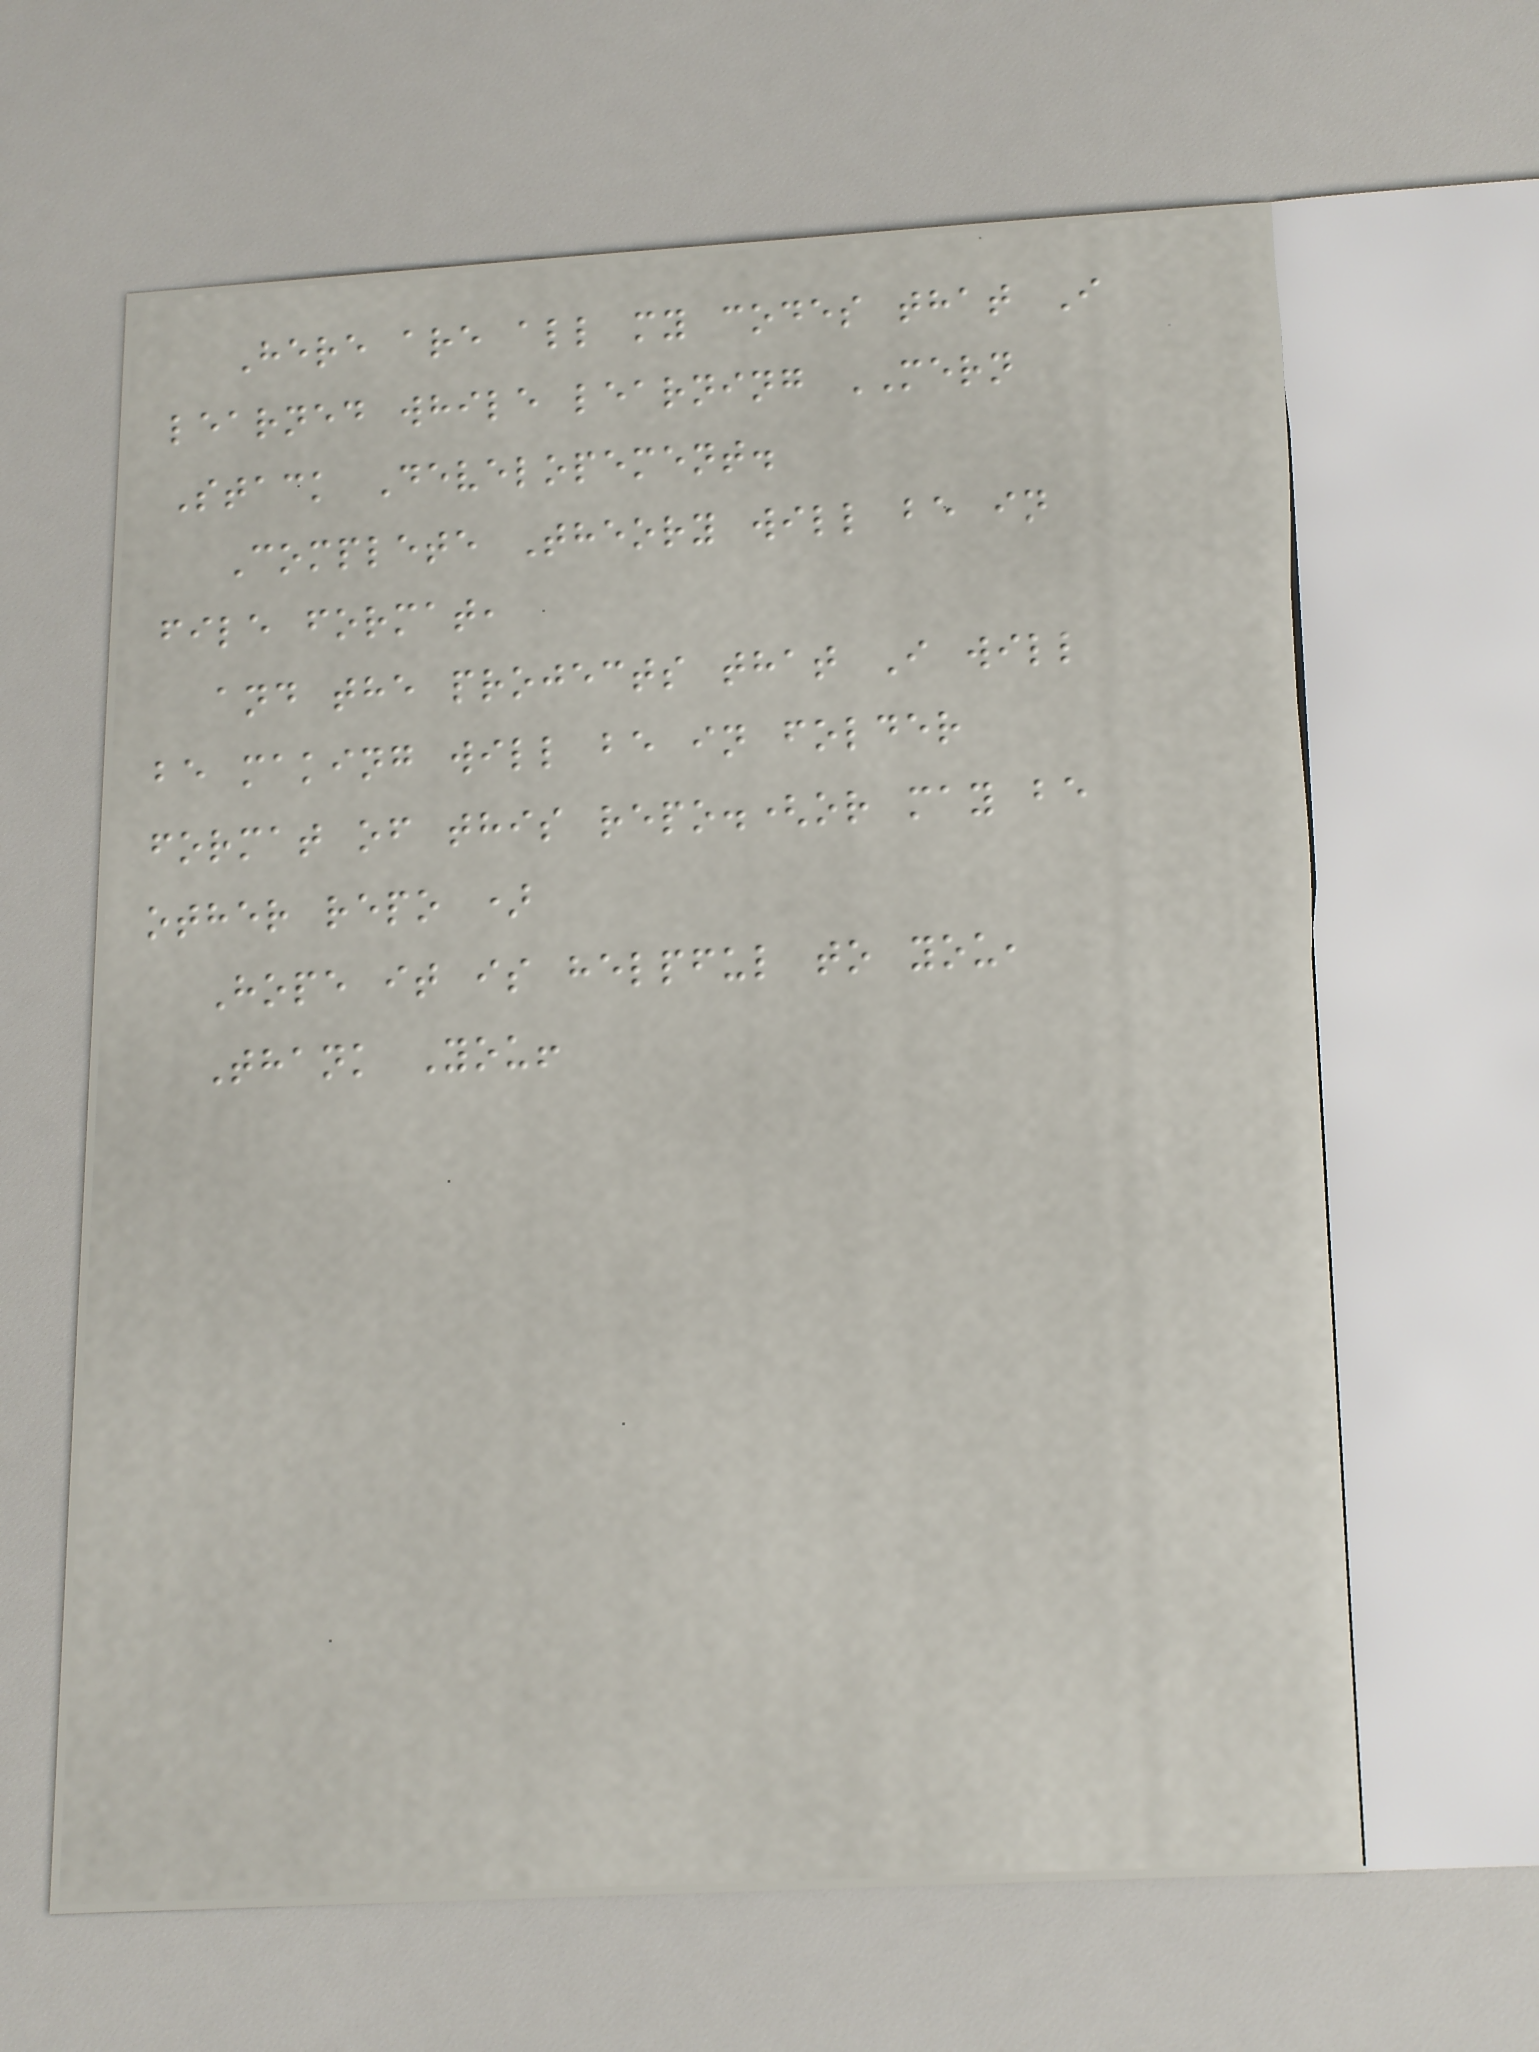Here are all my codes that I
learned while learning MERN
Stack Developement.
Complete Theory will be in
file format,
and the projects that I will
be making will be in folder
format of this repo.(or may be
other repo )
Hope it is helpful to you,
Thank You!
